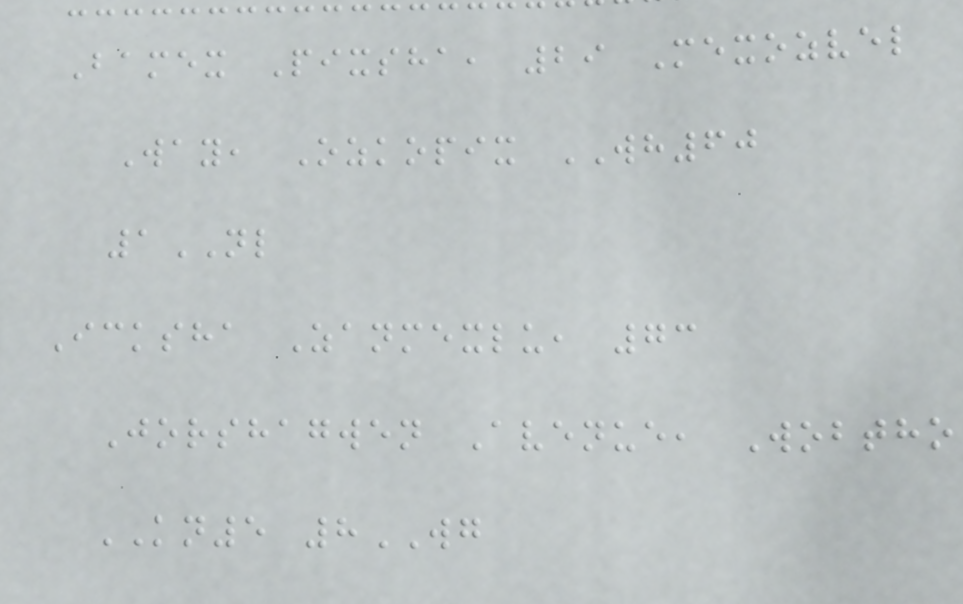Bamex Pixsha, 29 Mexozvel
Way, Ozkopix WH60
1NL
Icksha Zanmexlu, 73
Jorshagwen Avenue, Wobtho
KN5 8WG
